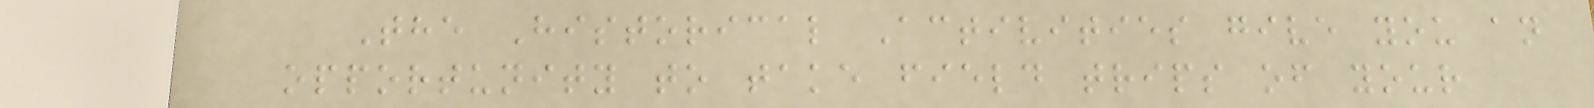The Historical Activities give you an
opportunity to take field trips of your
